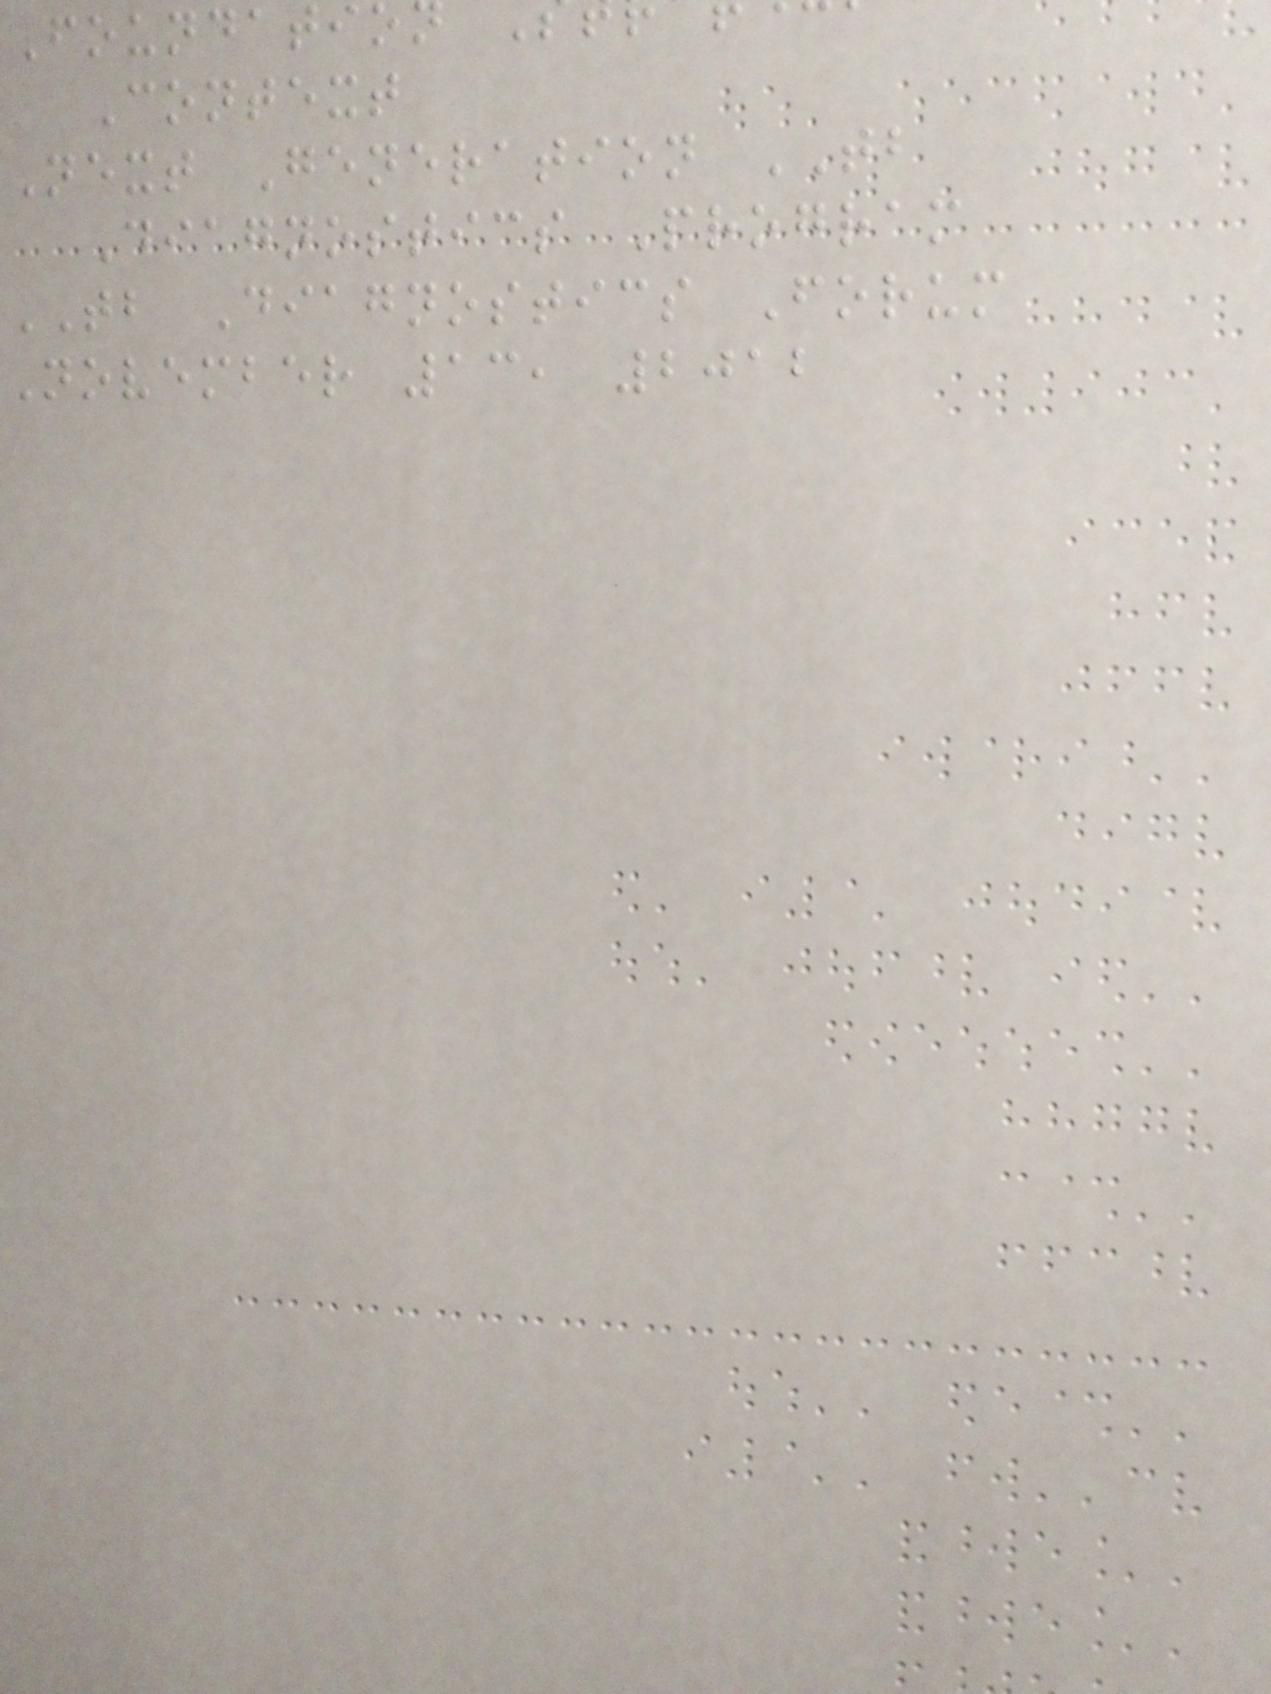Foundatio
Context
Next Generation TB
Diagnostics Program
TB Diagnostics Forum
November 13, 2012
